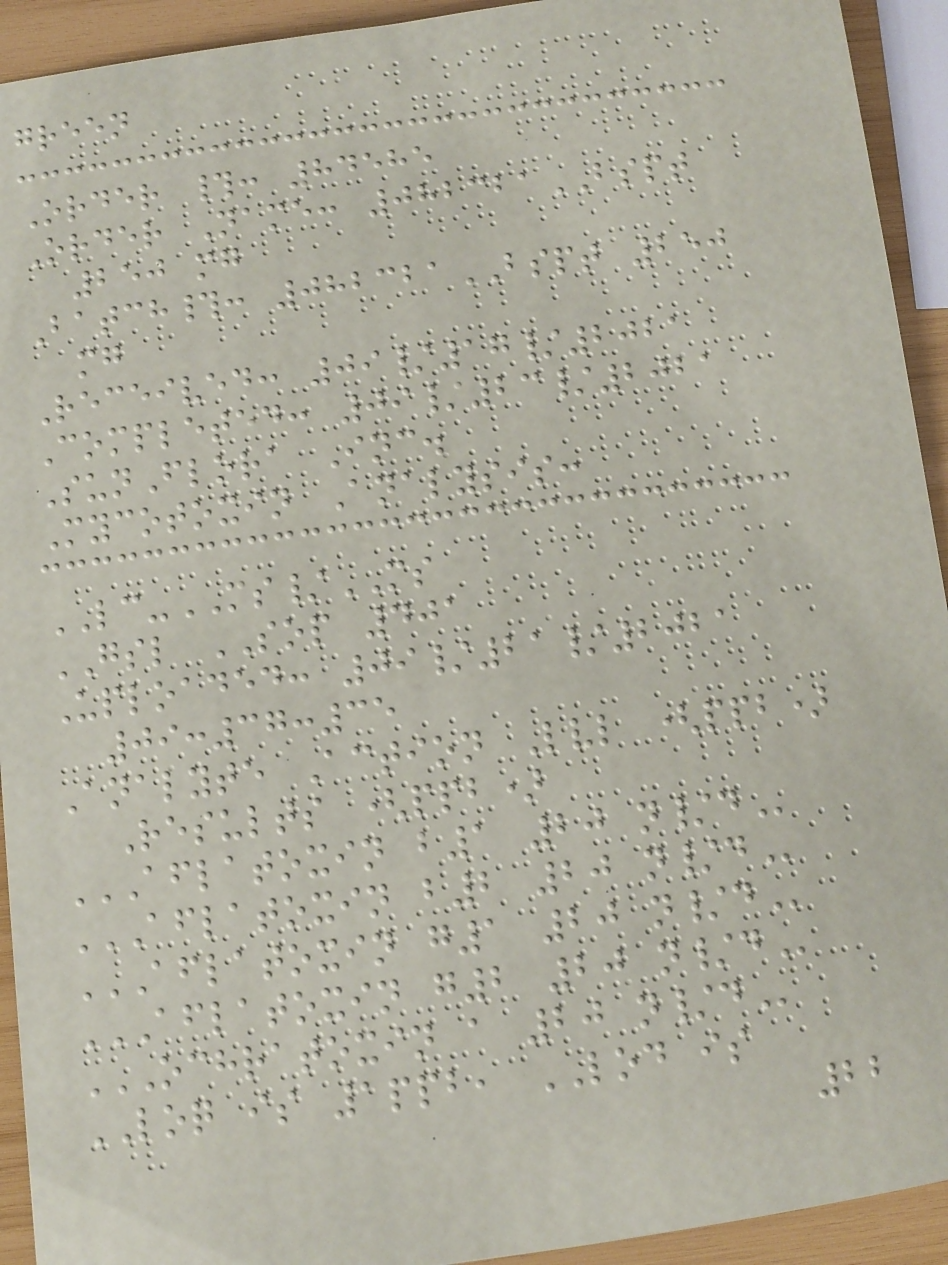green
Order #: 84585
Order Name: 082321BSPT
250 mg
Batch#: 082321BSPT 250
mg
Received: 09/17/2021
Completed: 09/23/2021
SunFlora Inc.
Mycotoxin Analysis:
LC-MS/MS
GSL SOP 401
Uploaded: 09/21/2021
09:37:35
Analyte Action Lvl (ppb)
Results (ppb)
AFLATOXIN B1 20 N/D
AFLATOXIN B2 20 N/D
AFLATOXIN G1 20 N/D
AFLATOXIN G2 20 N/D
OCHRATOXIN A 20 N/D
LOQ is 1ppb, LOD is
22
